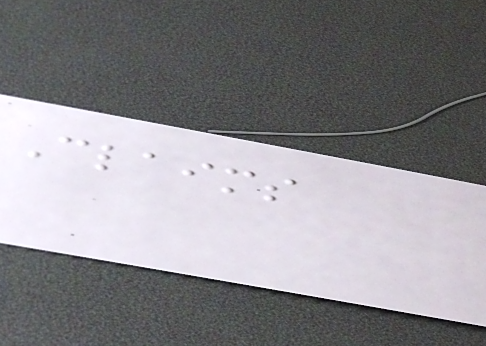Claims
